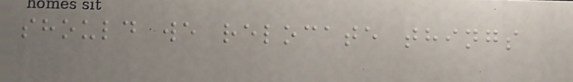should we relocate things
